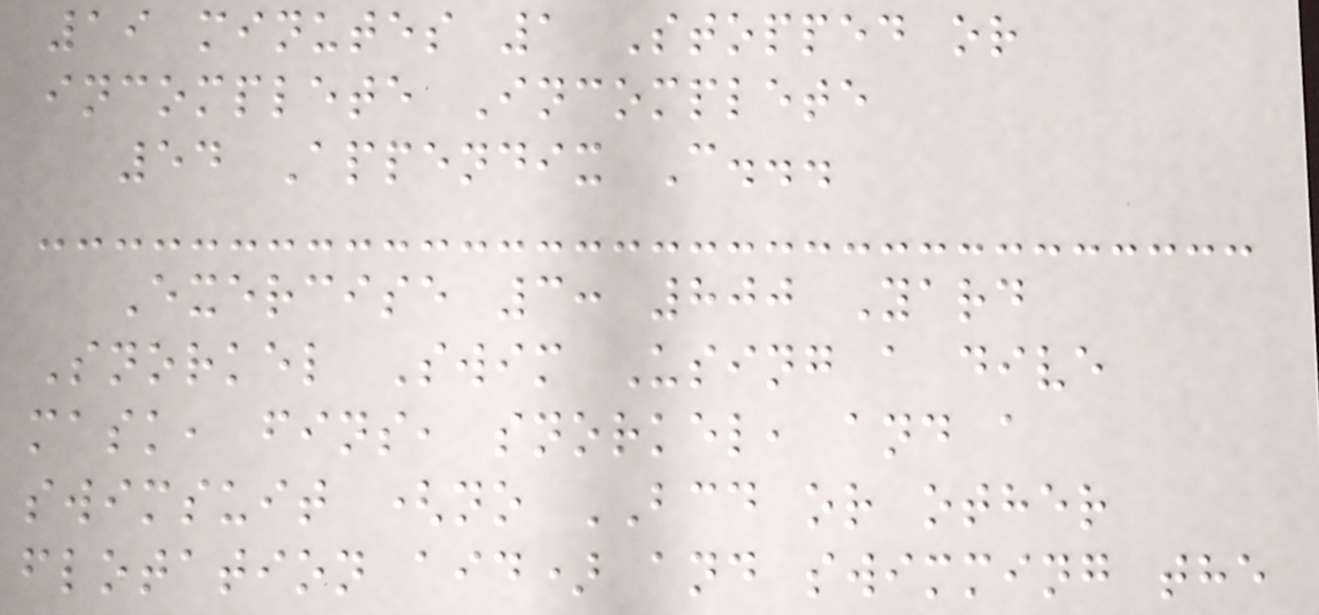19 minutes 1 Stopped or
incomplete Incomplete
54 Appendix C...
Exercise 3: 800 Yard
Snorkel Swim Using a dive
mask, fins, snorkel, and a
swimsuit (no BCD or other
flotation aid) and swimming the
